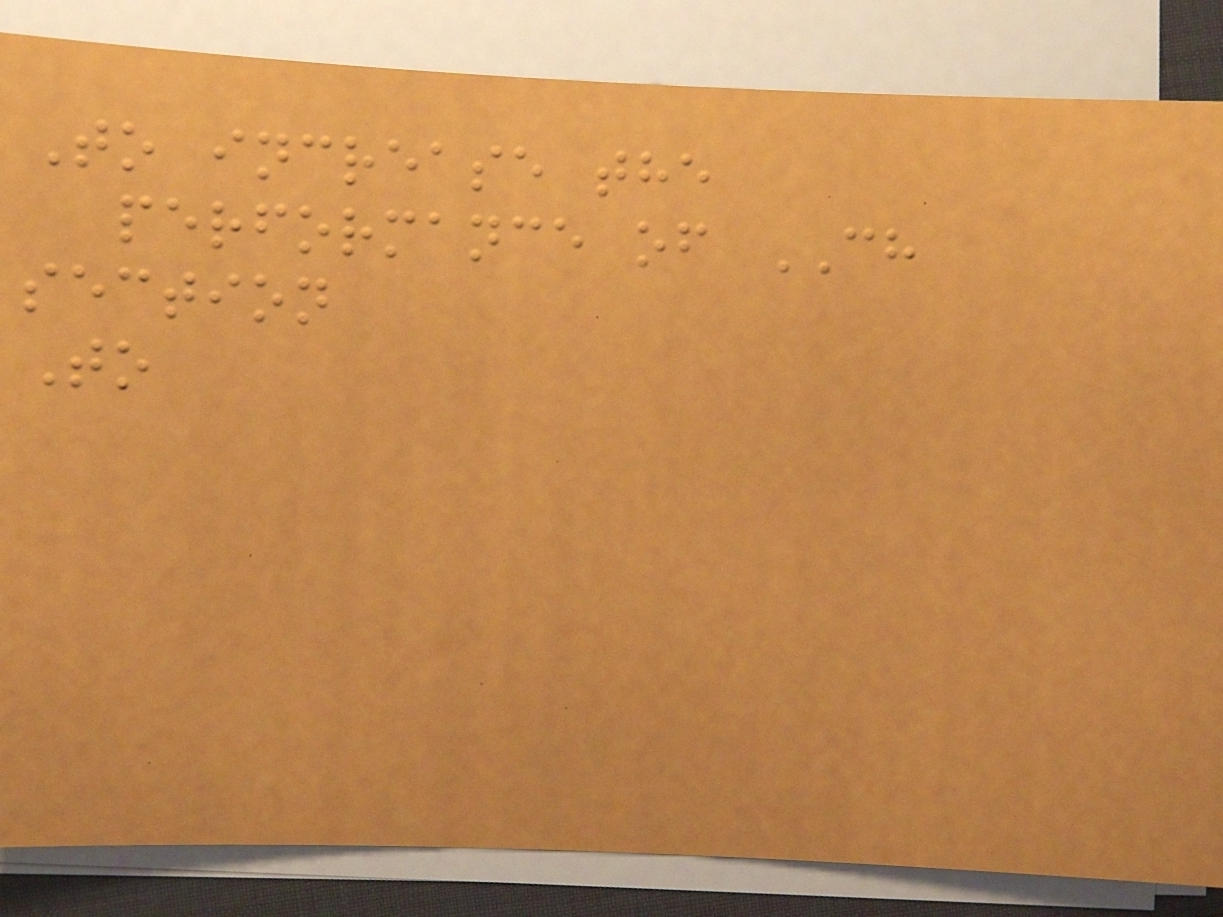To increase the
performance of CH
section
To
